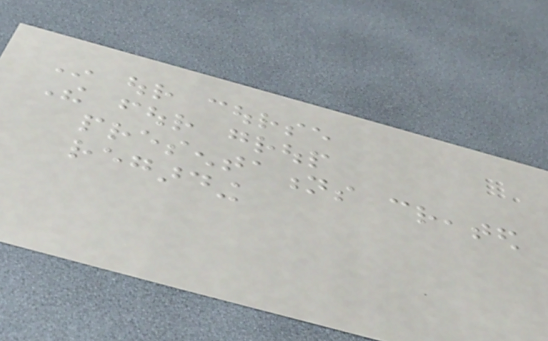In our course
The four group
presentations created
regarding
